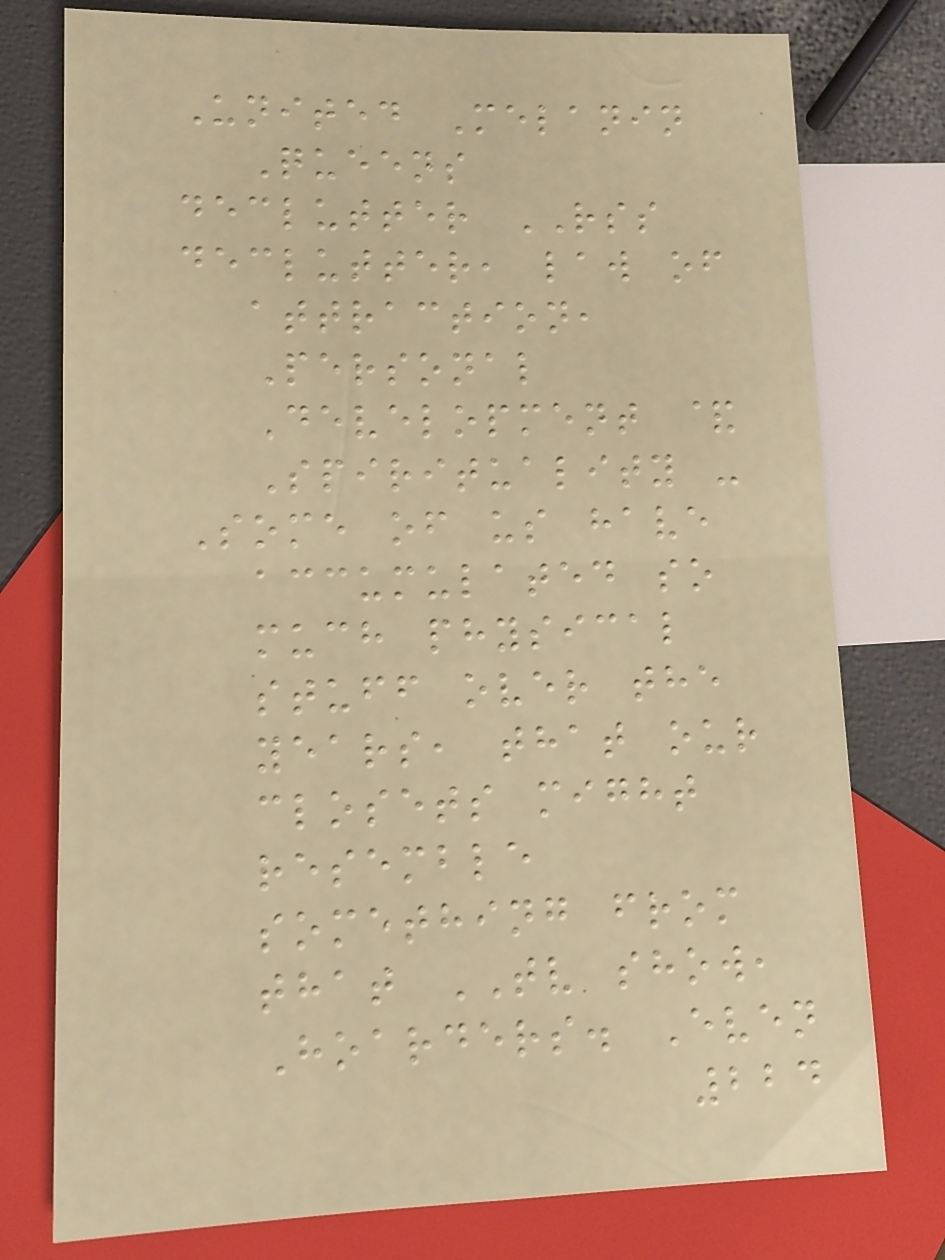United Melanin
Queens
declutter RSS
declutter, law of
attraction,
Personal
Development &
Spirituality -
Some of us have
accumulated so
much physical
stuff over the
years, that our
closets might
resemble
something from
that TV show,
Hoarders. Even
224
